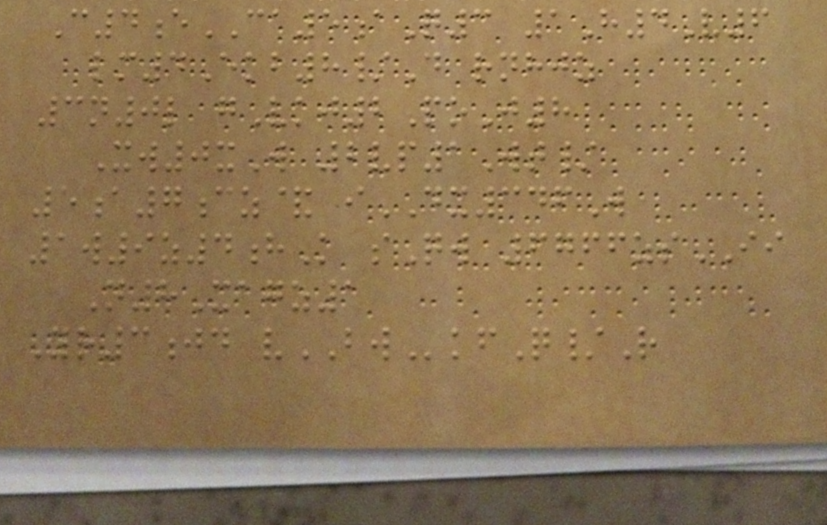C4eCA5aQ3 1H4V6
lm4Ekb8/D rnhjz
3n0l gVkj2PoJ8
Xw0xW 2vp1Wt/
5a7cz& iDX346W
1w9z4hK sQw 6766zsII
N8Xagz1
Yr3jd vBWkfQ/R
